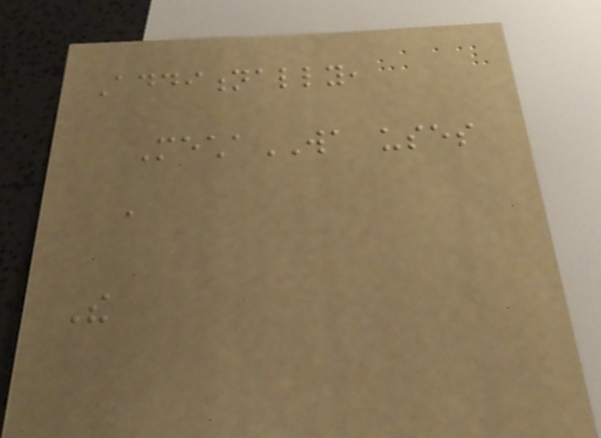Additionally,
MechaWA uses
a
The
